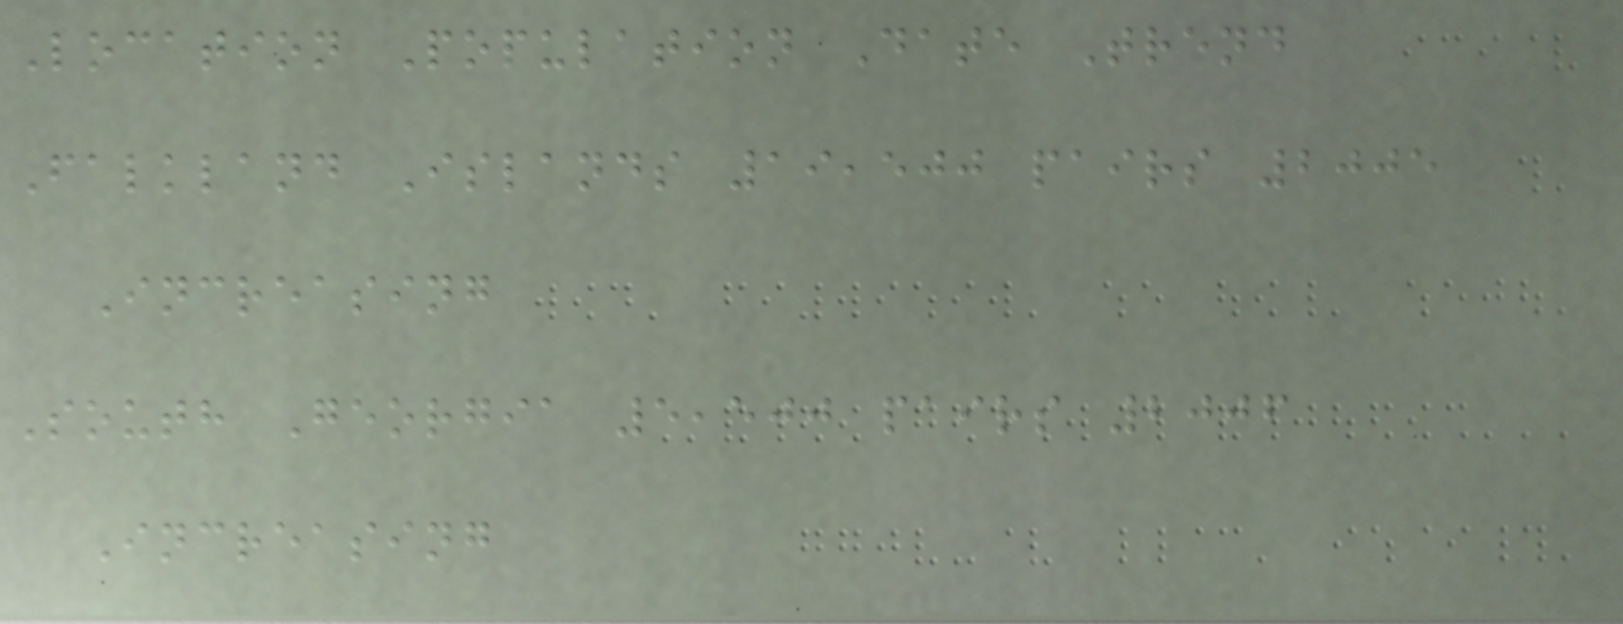Location Population Date Trend
Falkland Islands 19,500 pairs 2005
Increasing
South Georgia 5,500 pairs 2006
Increasing
